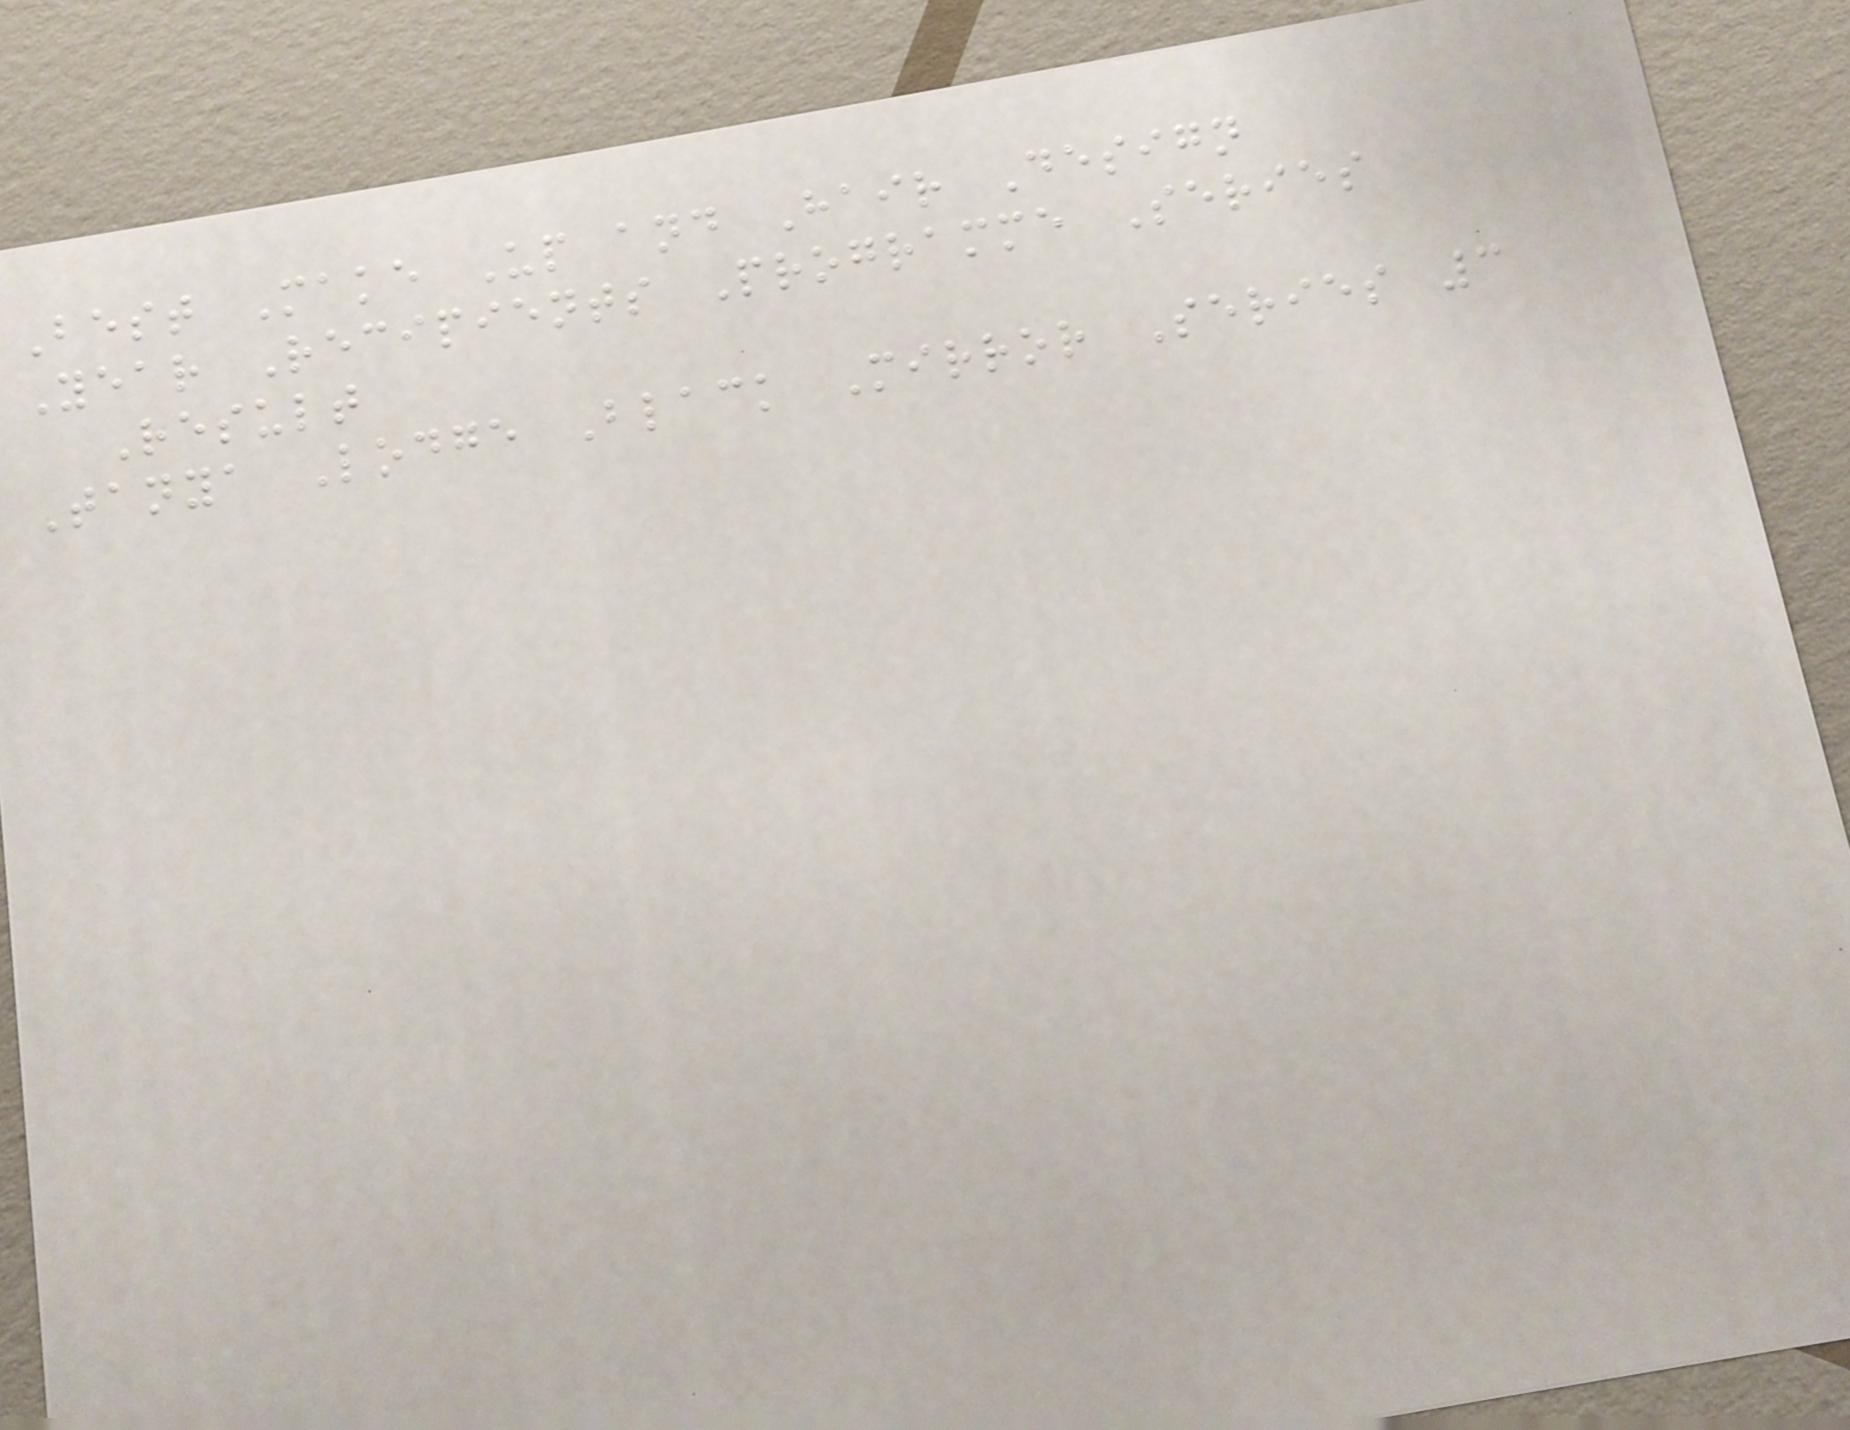Best Make Up and Hair Design
Year Recipients Programme Series
Result
Tanya Lodge Black Mirror Series 3
